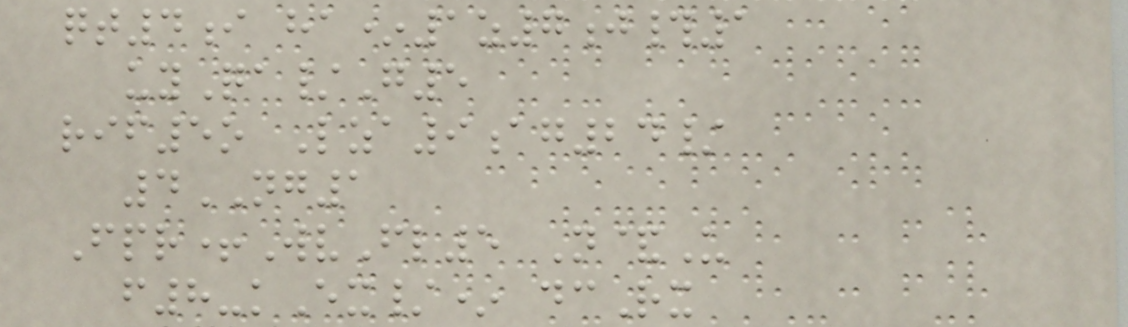qt4i ha*1z7j#1
uyQa/G5
rif5o Lza9ag24/
4NG1
Fpr+WvFl5 N&U
f8-kEx/* dcRx
